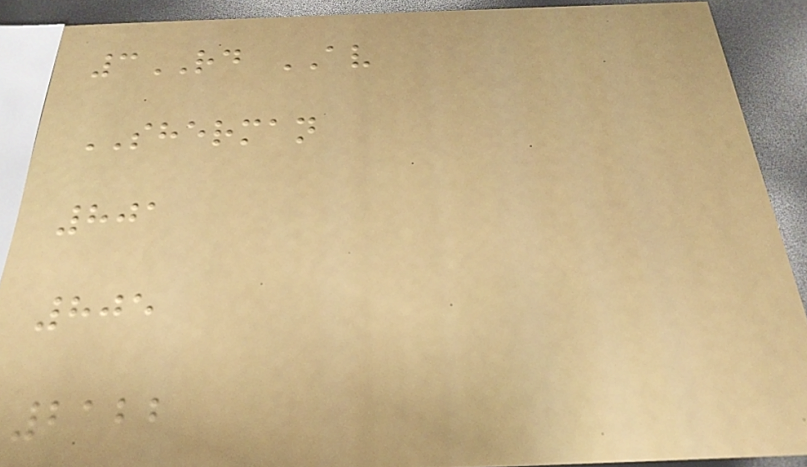3RD AV
SHERMAN
801
805
2122
